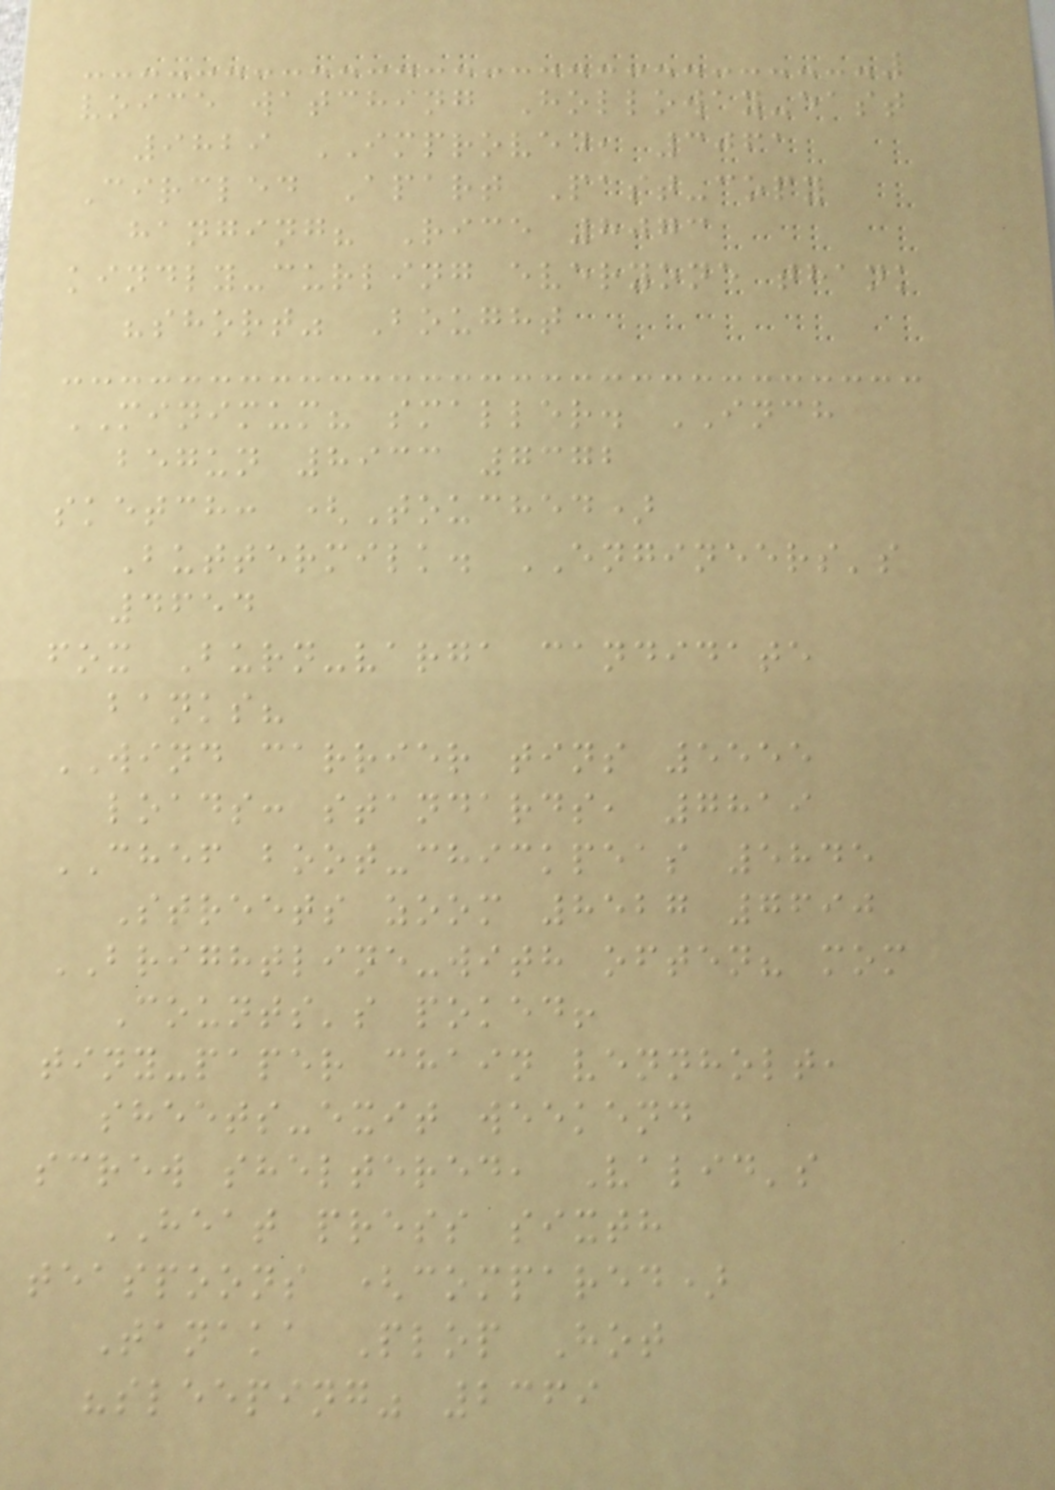voice watching Holloway-east
9829 IMPROVED, 3061
Circled Apart Past-copy
hanging? Rice 8073
kindly-curling everyone thank
"short" Bought
MINIMUM? smaller. INCH
begun 8933 7372
sketch: (Touched)
Buttermilk. ENGINEERS's
4654
fox Burn-varga candidate
banks?
WIND carrier tins 5555
loads: standards, 7819
CHEF boot-chickpeas 5845
Streets zoom 8527 7690
BRIGHTLINE-with often? mom
Counts's poked!
tiny-paper chain vennholt,
sheets-exit weekend
screw sheltered, Valid's
HEAT press sixth
teaspoons (compared)
Tanaka Plop Hot
"sleeping" 2369
